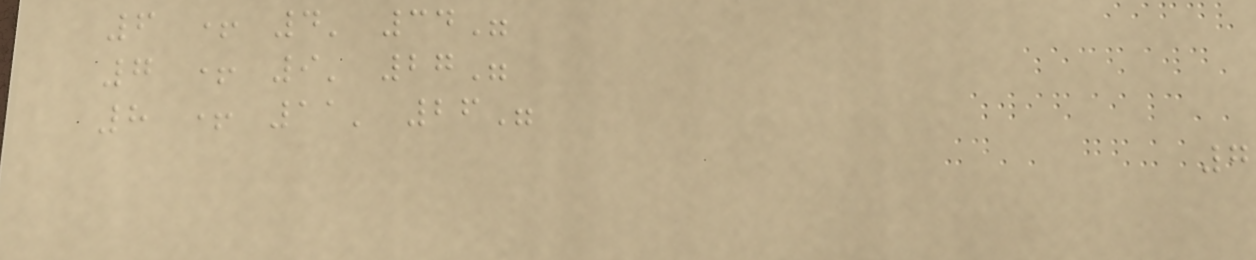6 + 4' 34"
7 + 9' 27"
8 + 11' 26"
7
